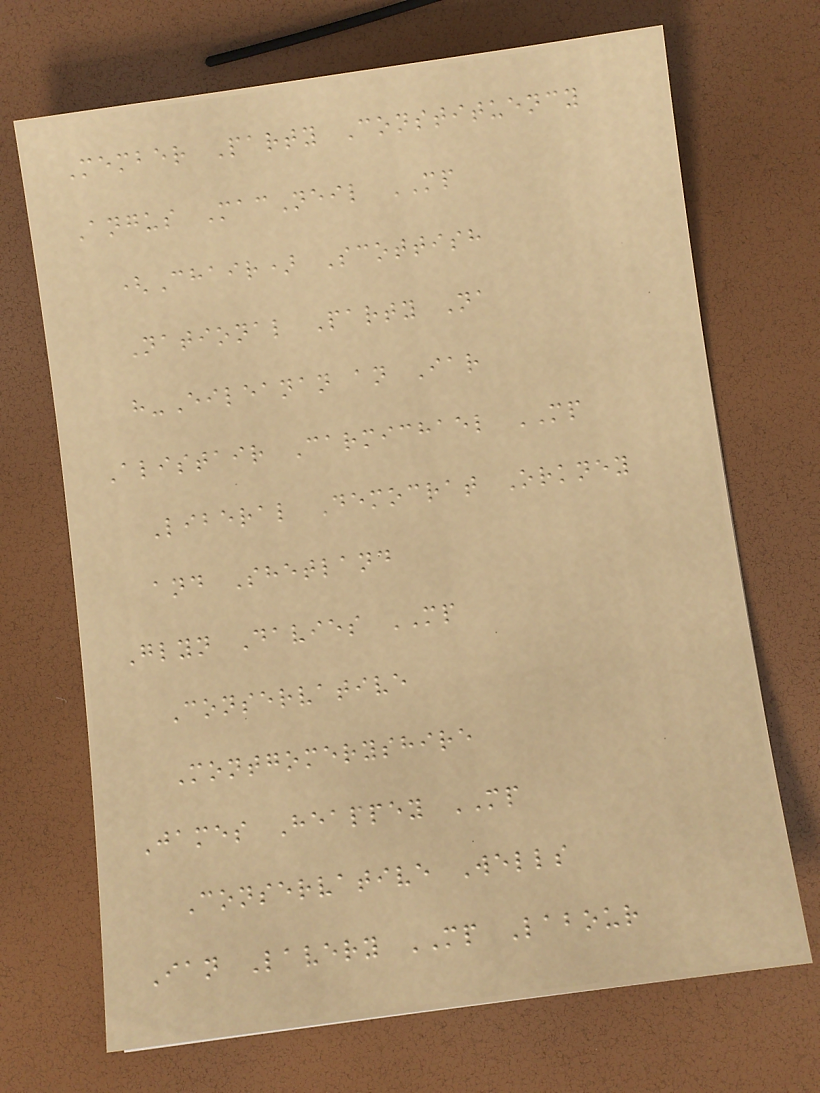Member Party Constituency
Angus MacNeil MP
(Chair) Scottish
National Party Na
h-Eileanan an Iar
Alistair Carmichael MP
Liberal Democrat Orkney
and Shetland
Glyn Davies MP
Conservative
Montgomeryshire
James Heappey MP
Conservative Wells
Ian Lavery MP Labour
